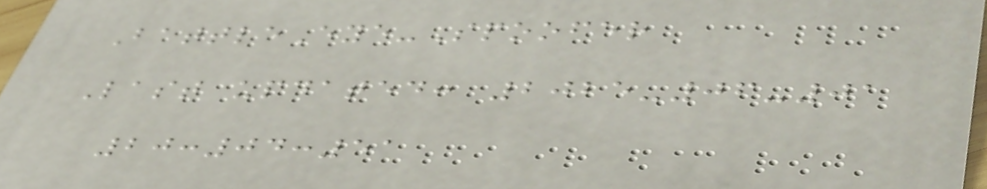BattleEye-Spoofer
Last updated: 2025-06-01
20:04:51
